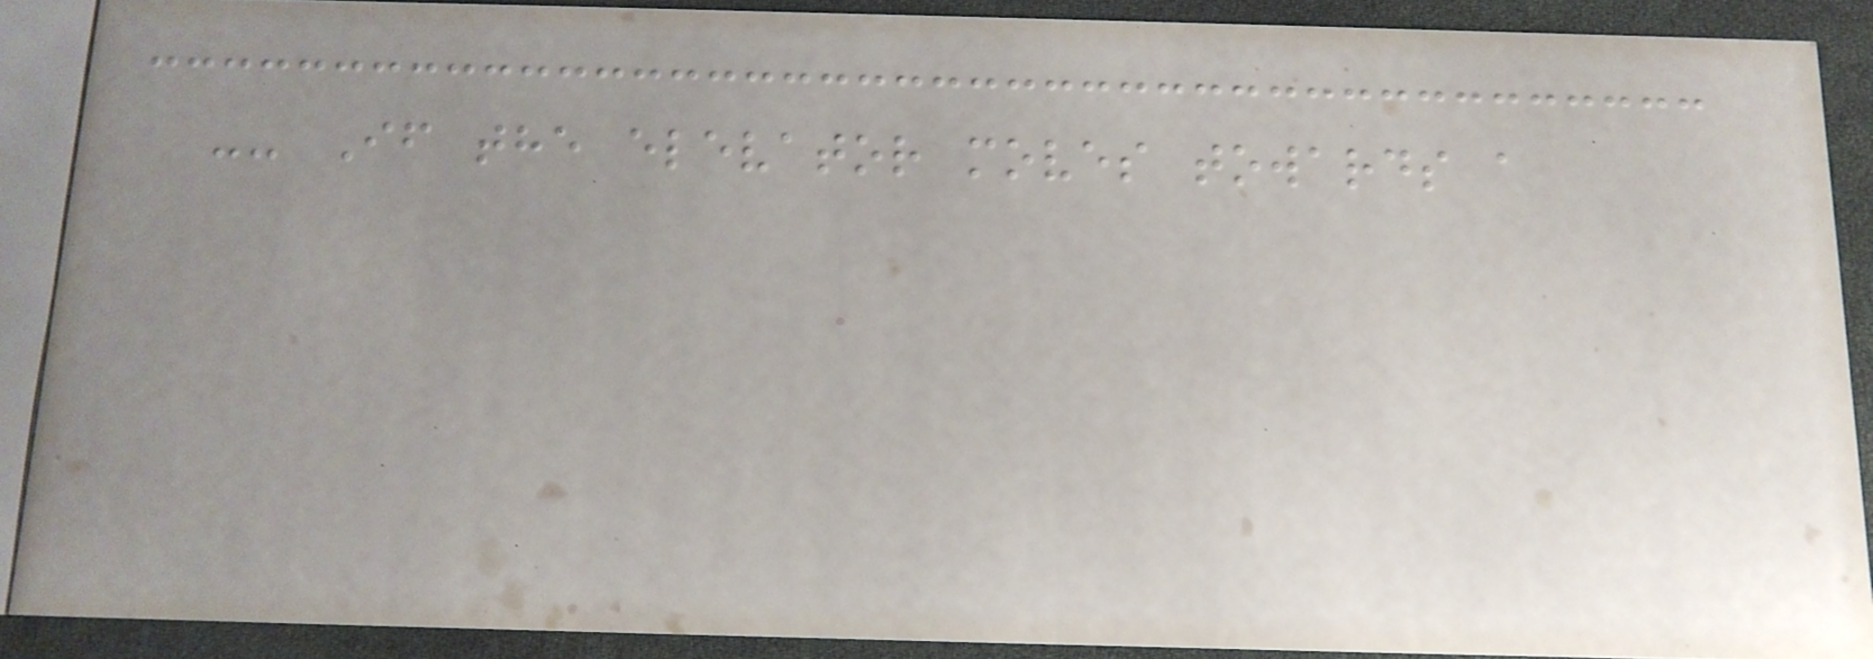-- If the elevator moves towards a
